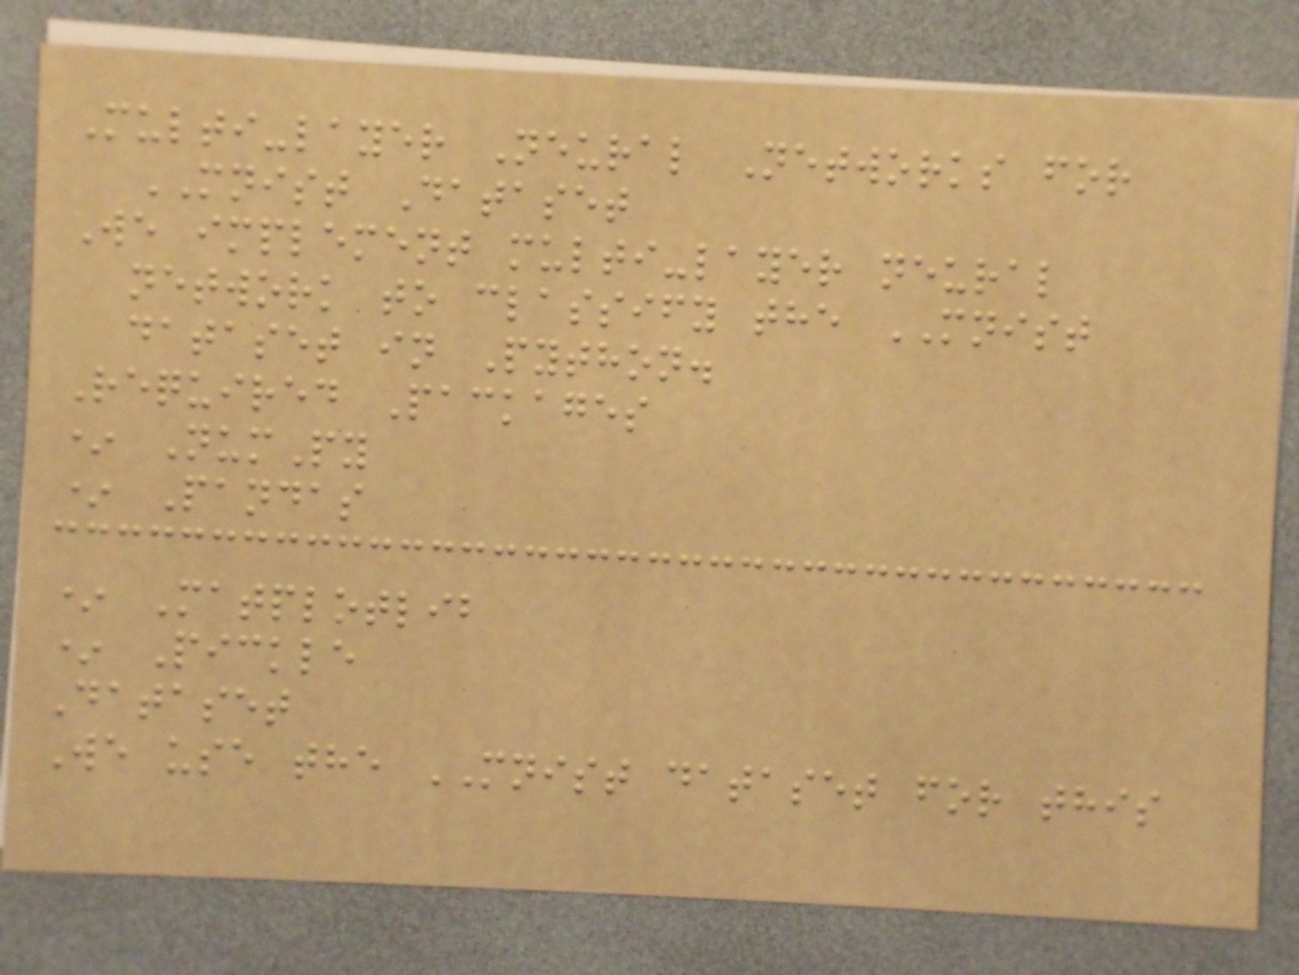Multi-layer Neural Networks for
MNIST Dataset
We implement multi-layer neural
network to classify the MNIST
dataset in Python.
Required Packages
* NumPy
* Pandas
* Matplotlib
* Pickle
Dataset
We use the MNIST dataset for this
